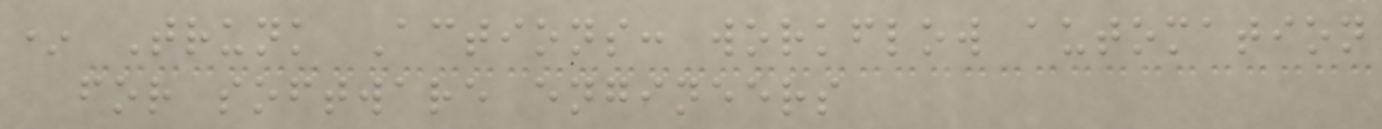* Trunk Actions: workflow automation
for software engineers
